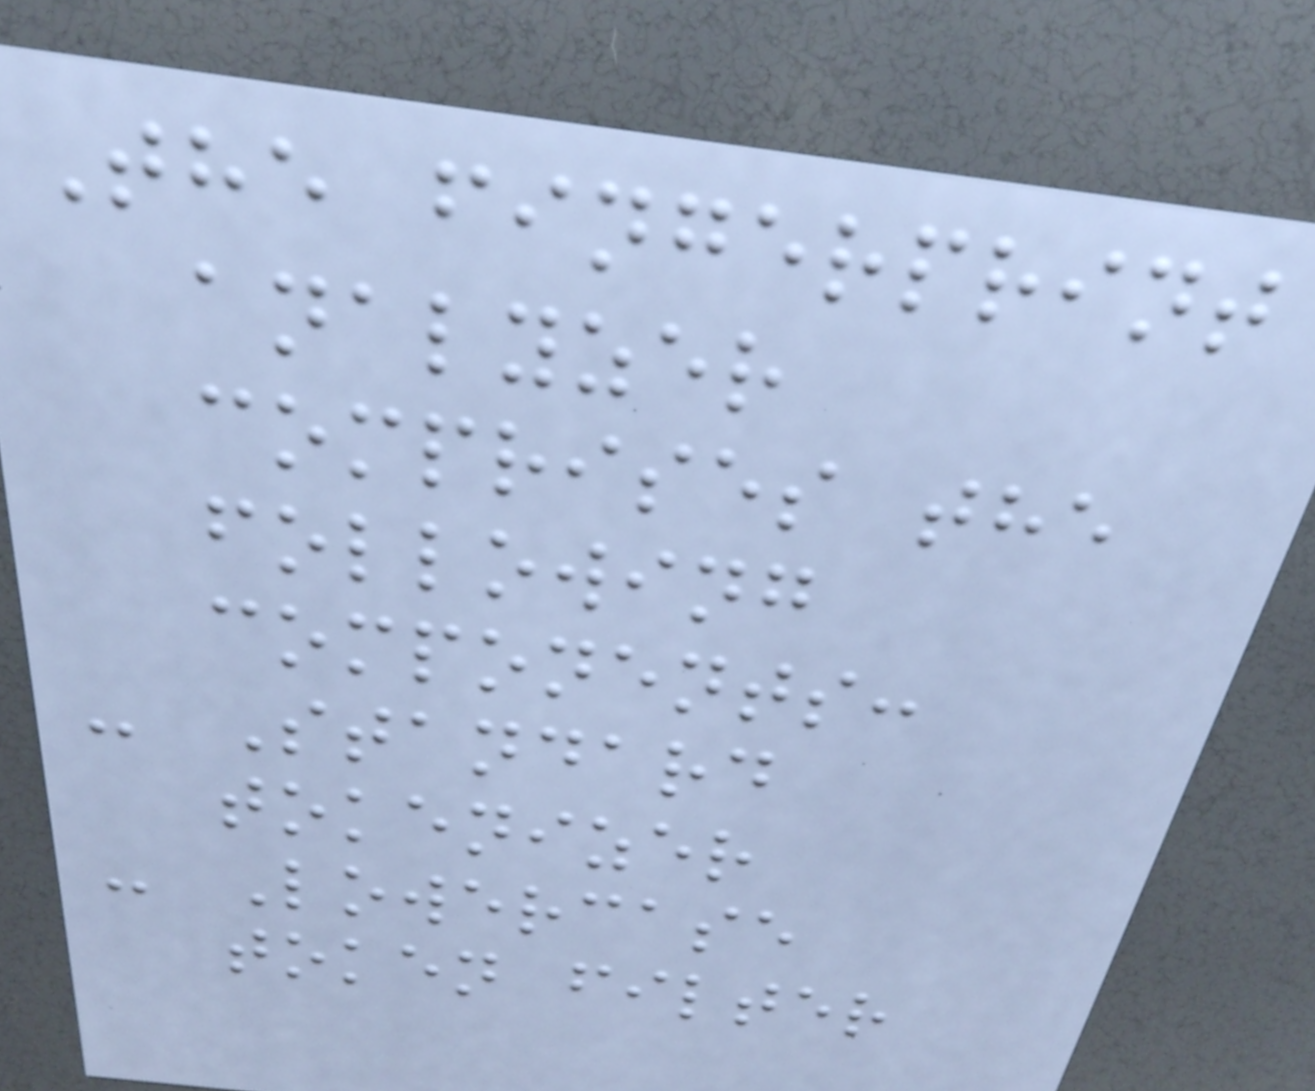The fingerprint
analyzer
comprises the
following
components:
- Standard
tokenizer
- Lowercase
token filter
